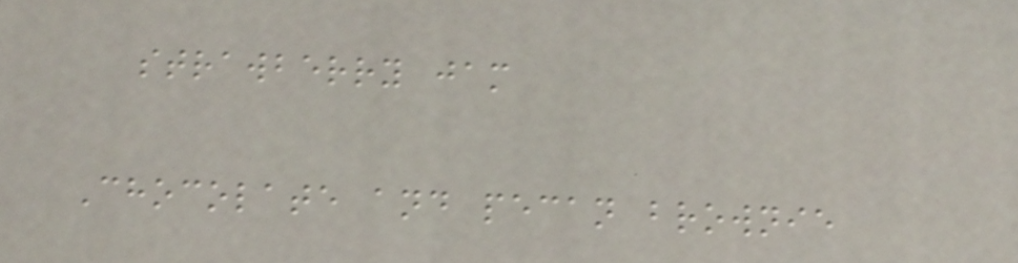strawberry jam
Chocolate and pecan brownie
